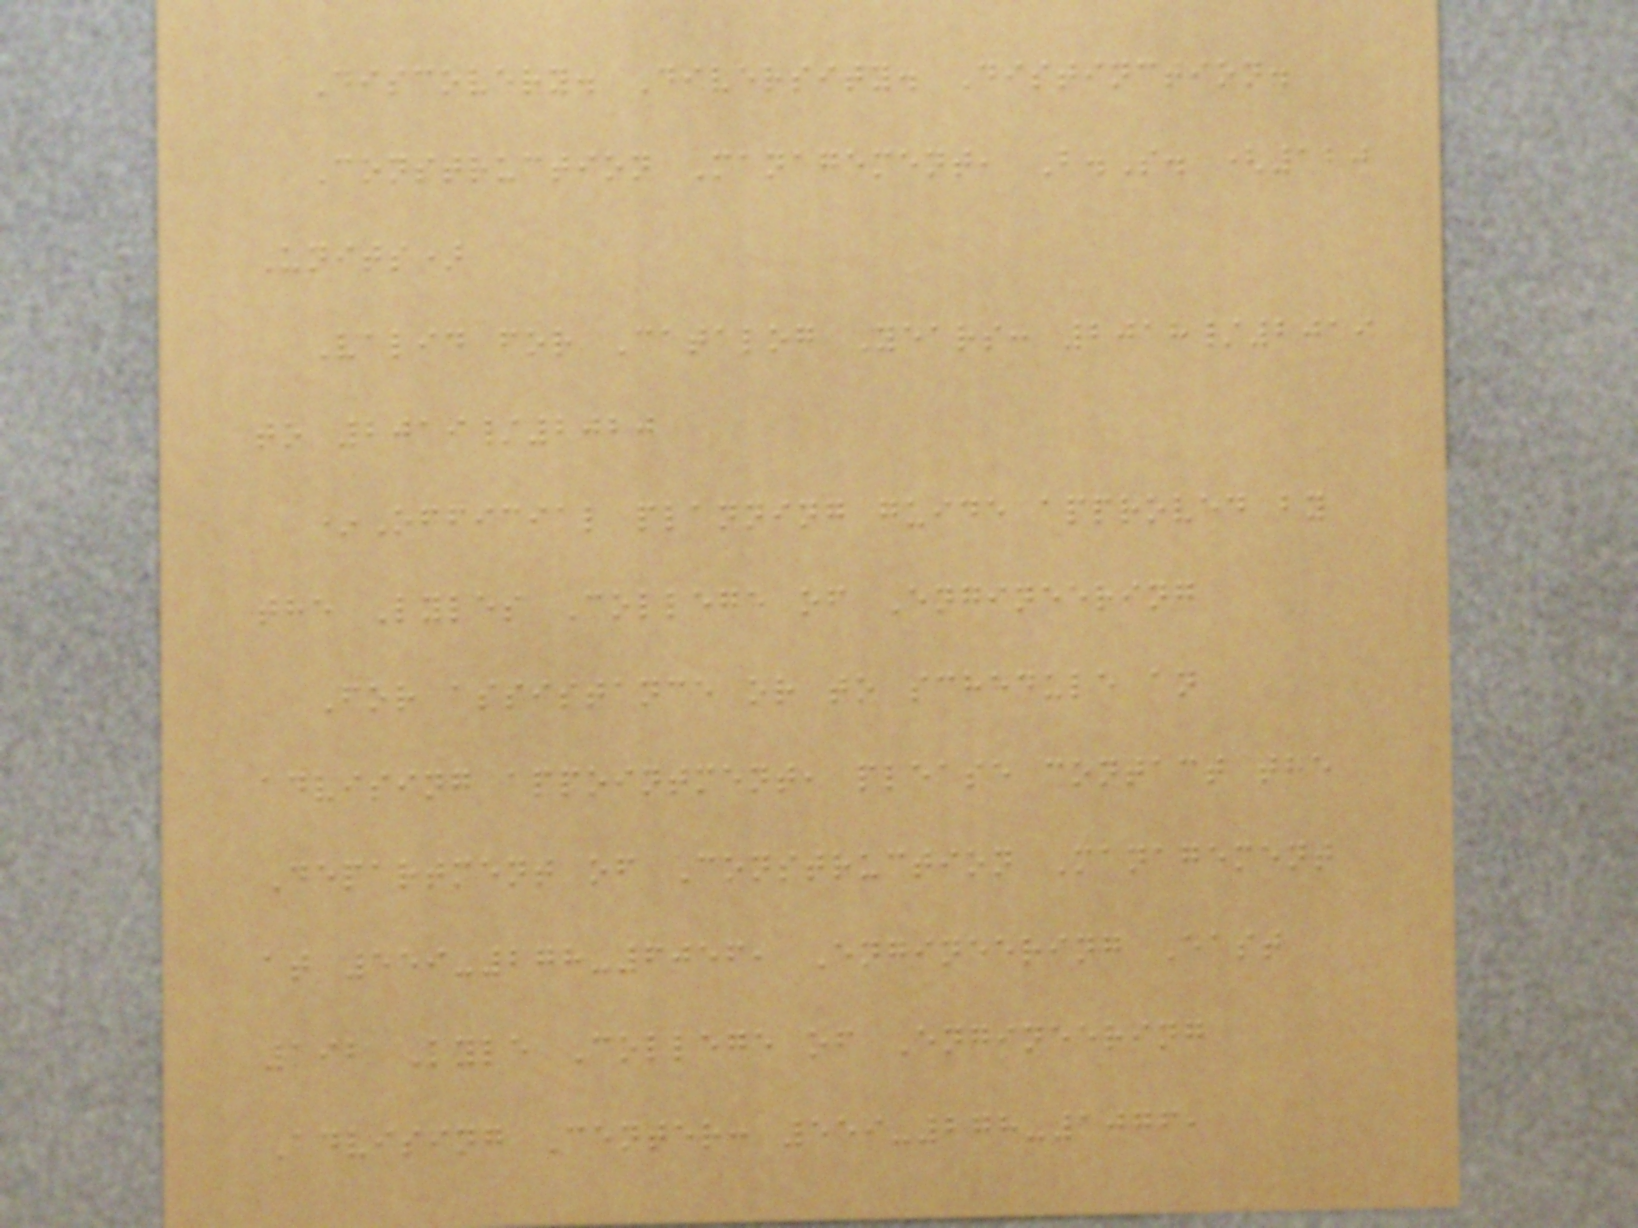Discovery. Diversity. Distinction.
Construction Management, B.S. (120
Units)
Valid for Catalog Years: 2018/2019
to 2019/2020
*Official planning guide approved by
the Lyles College of Engineering
For assistance or to schedule an
advising appointment, please contact the
Department of Construction Management
at 559-278-6056, Engineering East
192 Lyle College of Engineering
Advising Center: 559-278-1076,
